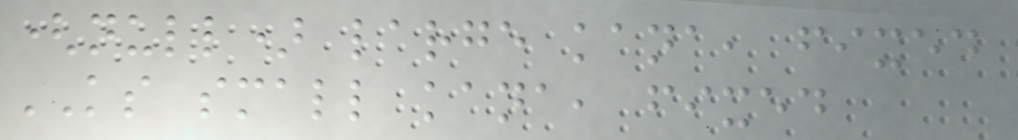(null) large kana, fixed
KS small kana, fixed
